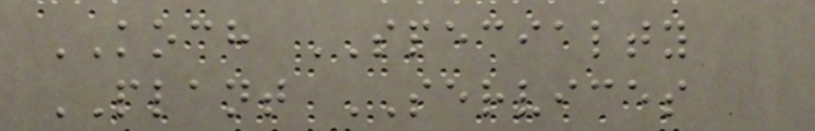KOCH SPECIALTY
PLANT SERVICES
